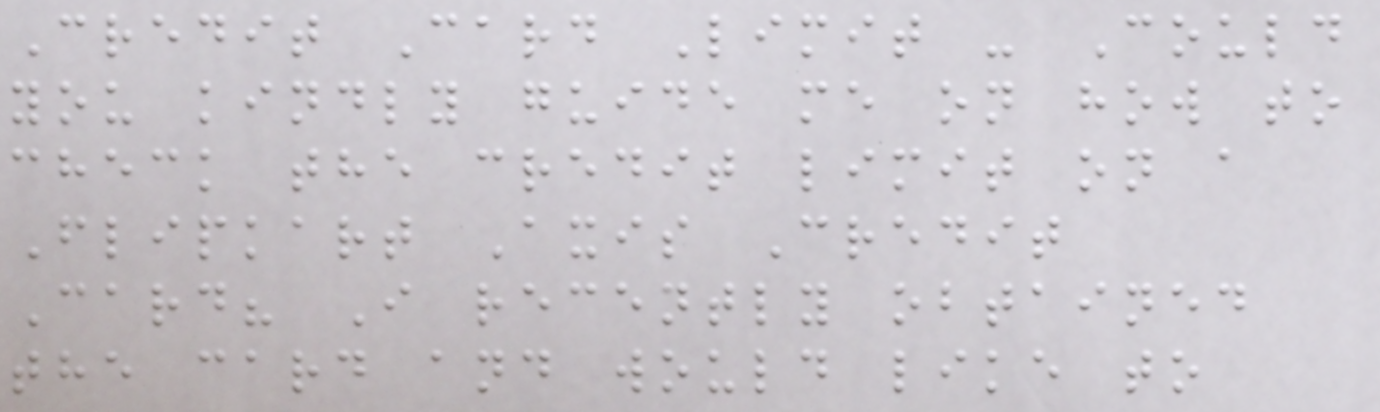Credit Card Limit - Could
you kindly guide me on how to
check the credit limit on a
Flipkart Axis Credit
Card? I recently obtained
the card and would like to
